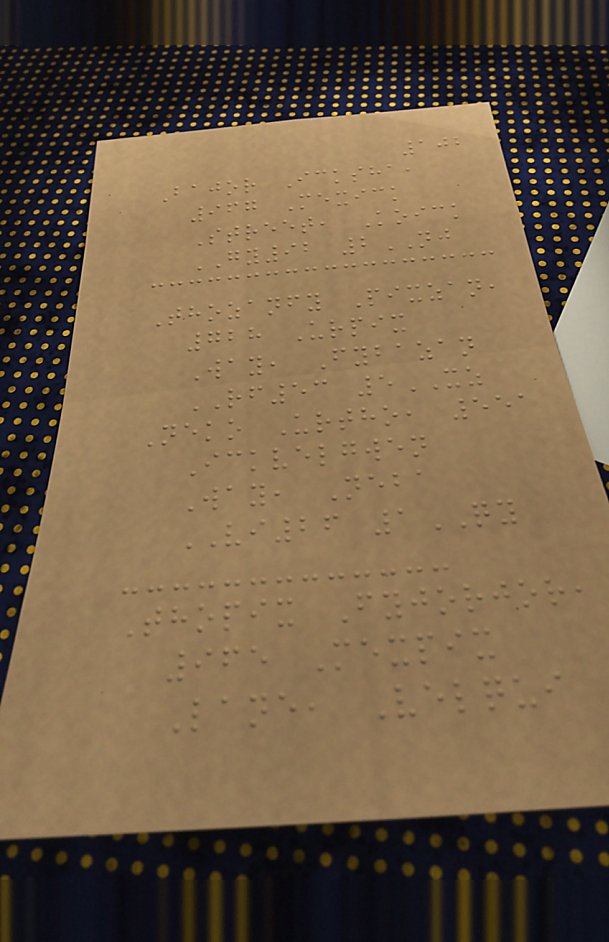102
Bajor Icksha,
967 Mexick
Street, Koick
GY92 2NJ
Thozanfy Pixzan,
728 Urpix
Way, Fybazan
RF53 5XZ
Neko Urtho, 551
Ickvelgwen
Way, Neba
VI26 1QY
Thopix Fyjorjor,
965 Mexpix
Lane, Velqui
